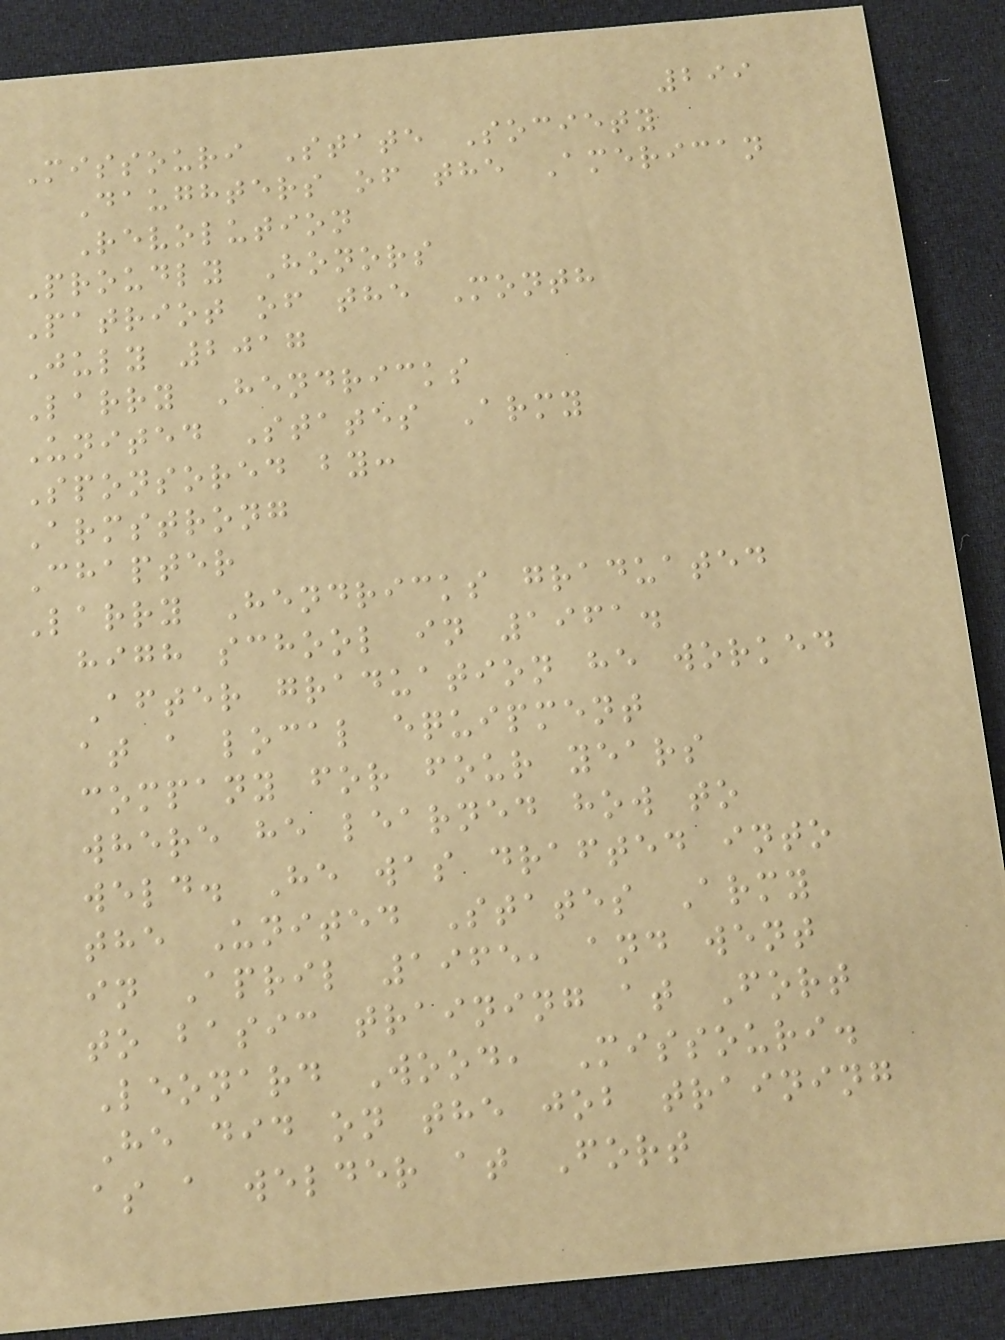299
Missouri State Society
Daughters of the American
Revolution
Proudly Honors
Patriot of the Month
July 2017
Larry Hendricks
United States Army
Sponsored by:
Armstrong
Chapter
Larry Hendricks graduated
high school in 1961.
After graduation he worked
at a local equipment
company for four years
where he learned how to
weld. He was drafted into
the United States Army
in April 1965, and went
to basic training at Fort
Leonard Wood, Missouri.
He did on the job training
as a welder at Fort
